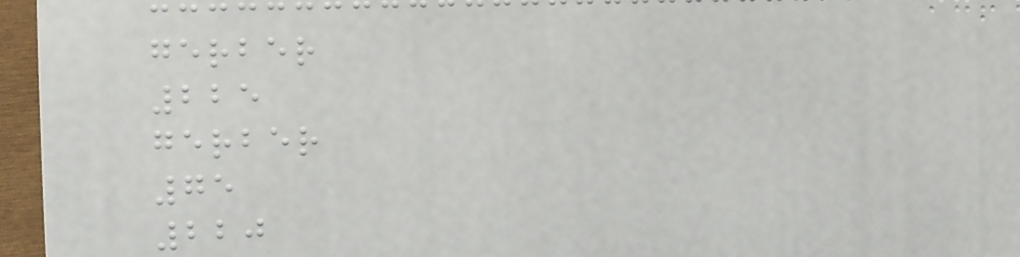gerber
225
gerber
75
220
